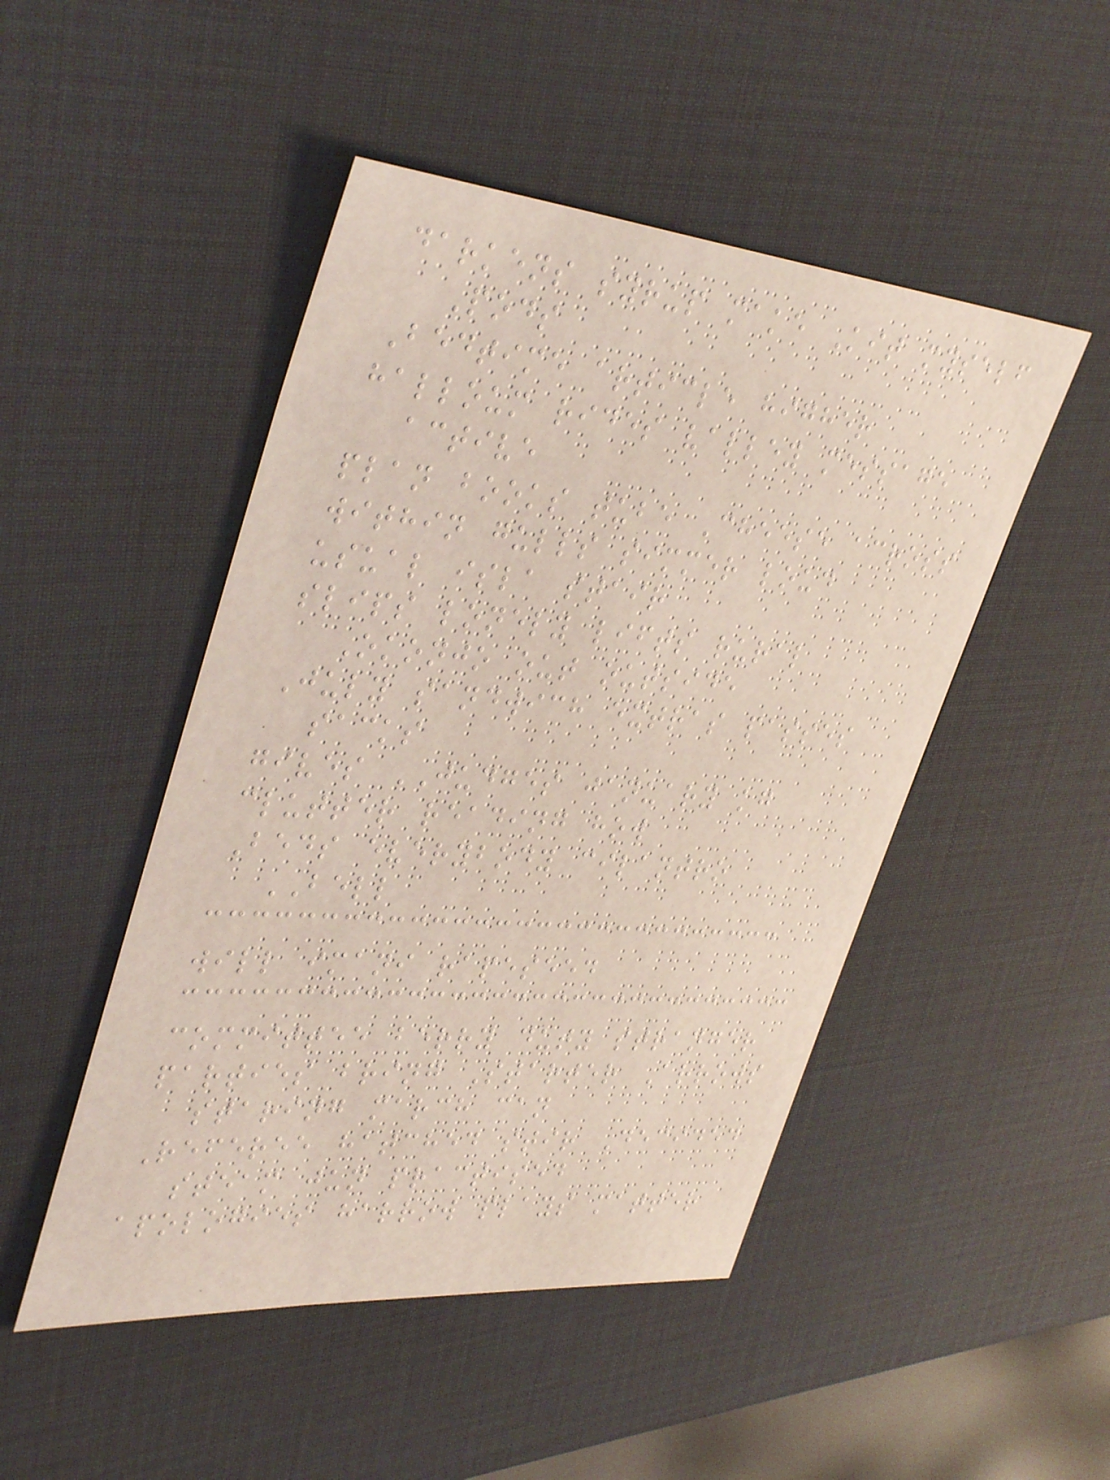darkens syrup make Kit myself
Pods
Bedtime article higher
halloum rides valley message
active
plan books tube Cheese across
within gulls simmer loud
usual isla stair
slips lonely lifts rural
Okonjo out outside
July sandwich extras passes
sacks
gives JUDGES january kg
clutter reading how
Beds everybody cilantro
BELL
will imani rapeseed
committee berry duty stranger
parties bring Starter Arrows
staring march can
Referee hatched stir Decided
steam jun practised
apologies harrow plays matter
